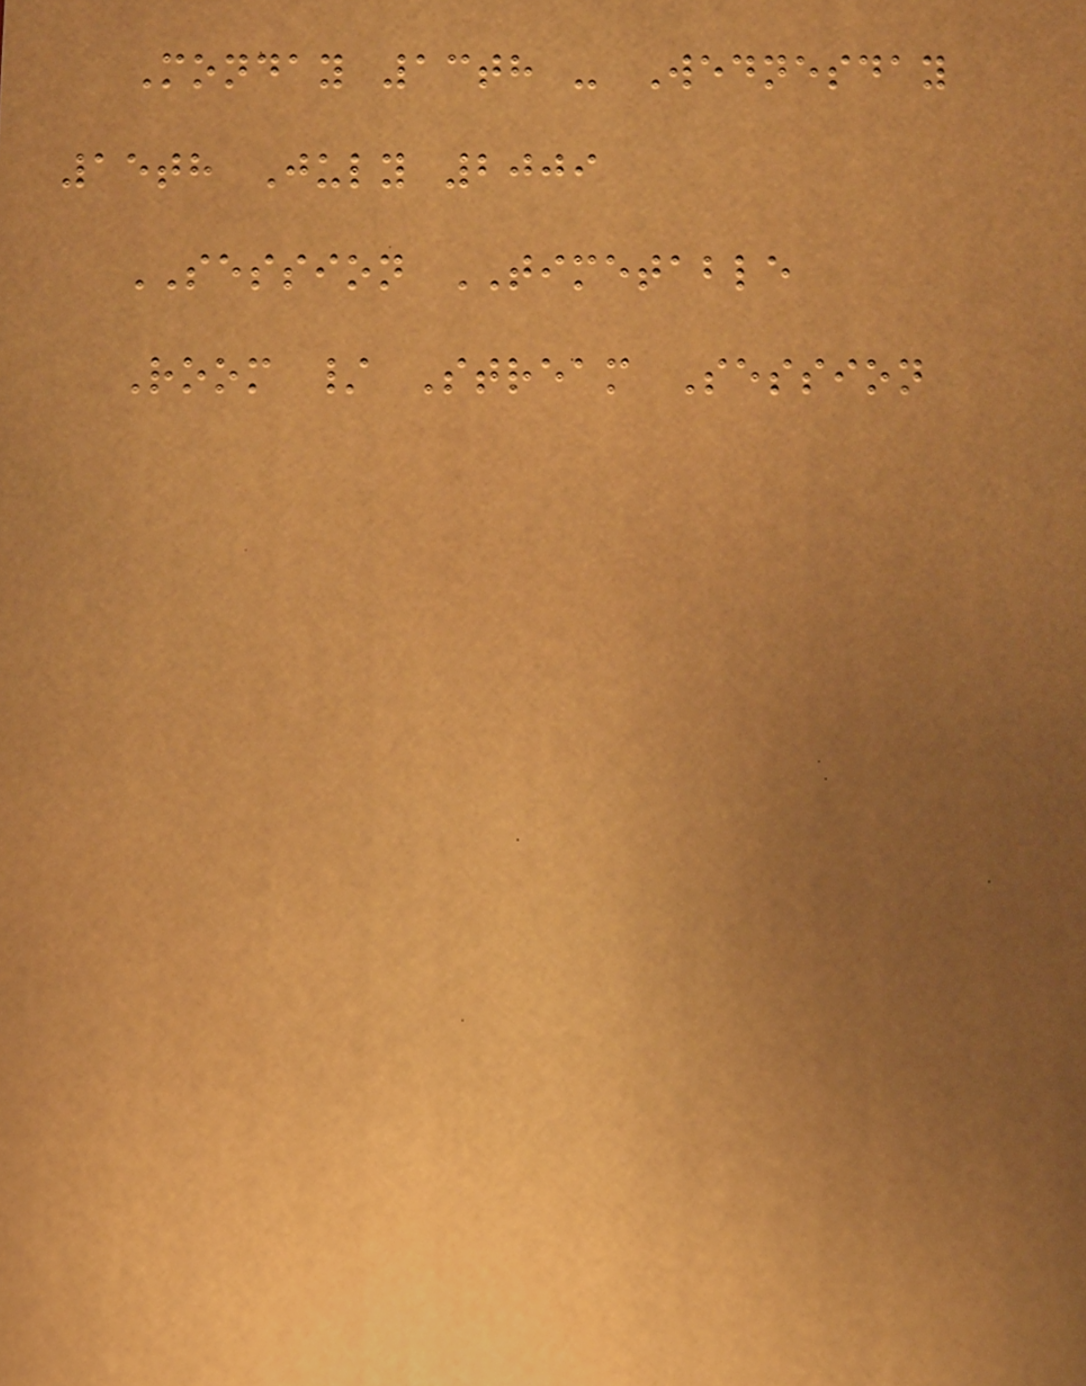Monday 13th - Wednesday
15th July 2009
SESSION TIMETABLE
Room / Stream Session
